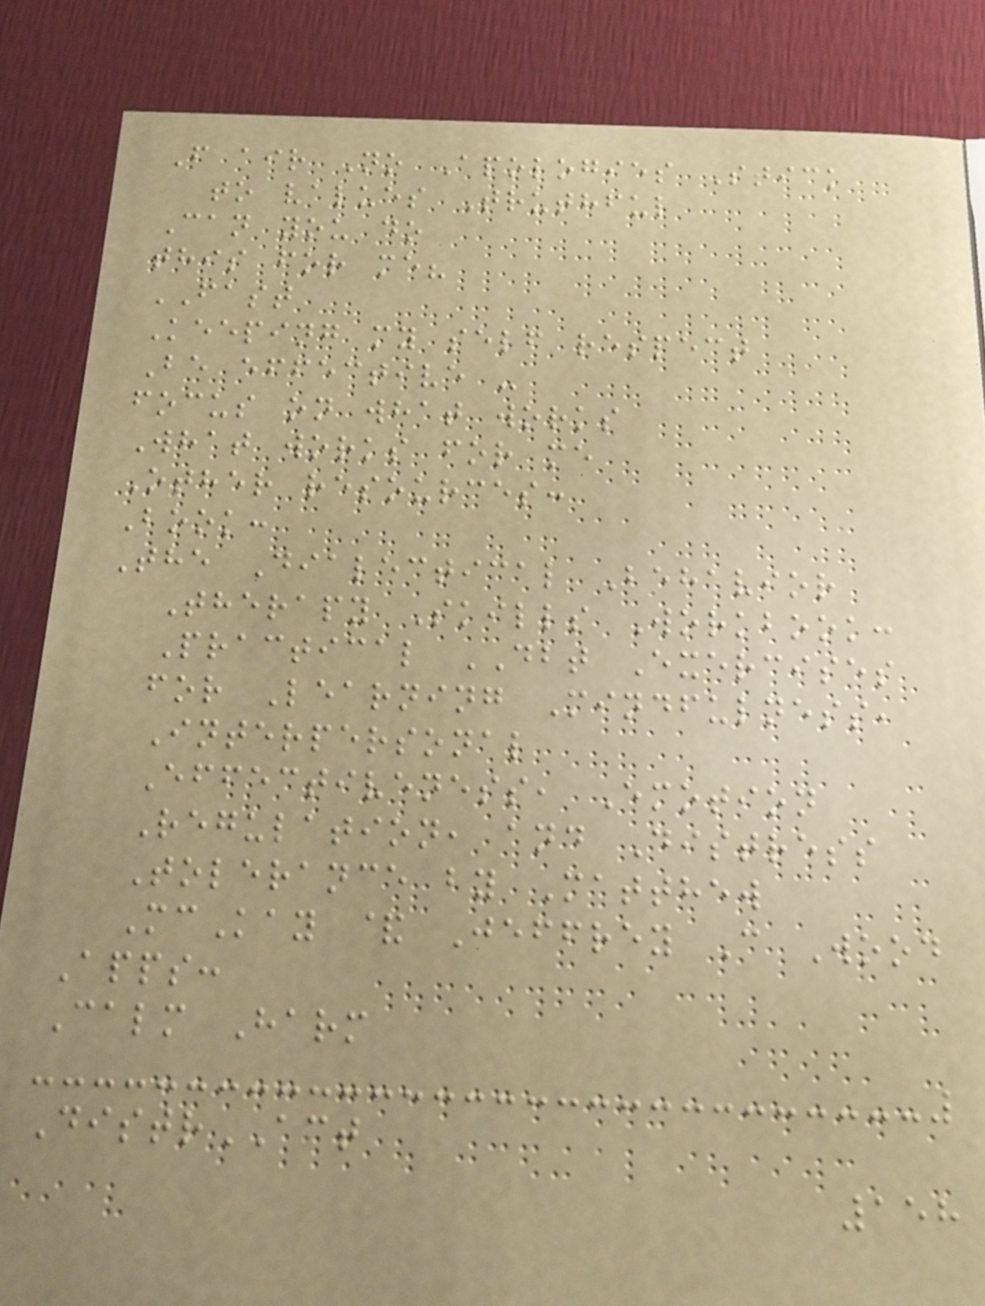F air No Apologies Stick
to values Truthful
Can you do
this for me?
FAST
Keeping my self respect
Be effective -
focus on what works
What works for me
Other resources:
Book:
The Dialectical Behavior
Therapy Skills Workbook:
Practical DBT Exercises
for Learning Mindfulness,
Interpersonal
Effectiveness, Emotion
Regulation, and Distress
Tolerance by Matthew
McKay & Jeffrey C Wood
Apps:
Calm Harm
DistrACT
158
